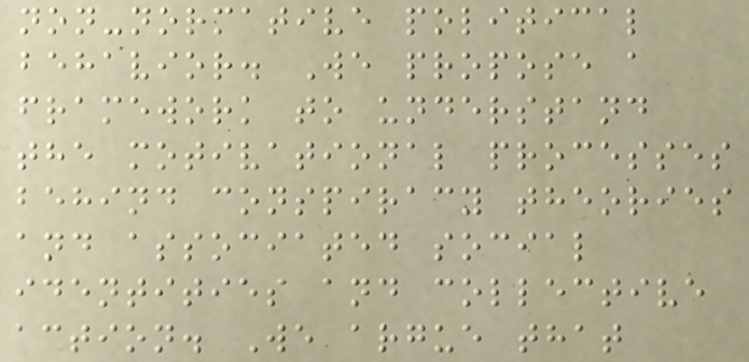non-normative political
behavior. We propose a
framework to understand
the motivational processes
behind conspiracy theories
and associated social
identities and collective
action. We argue that
